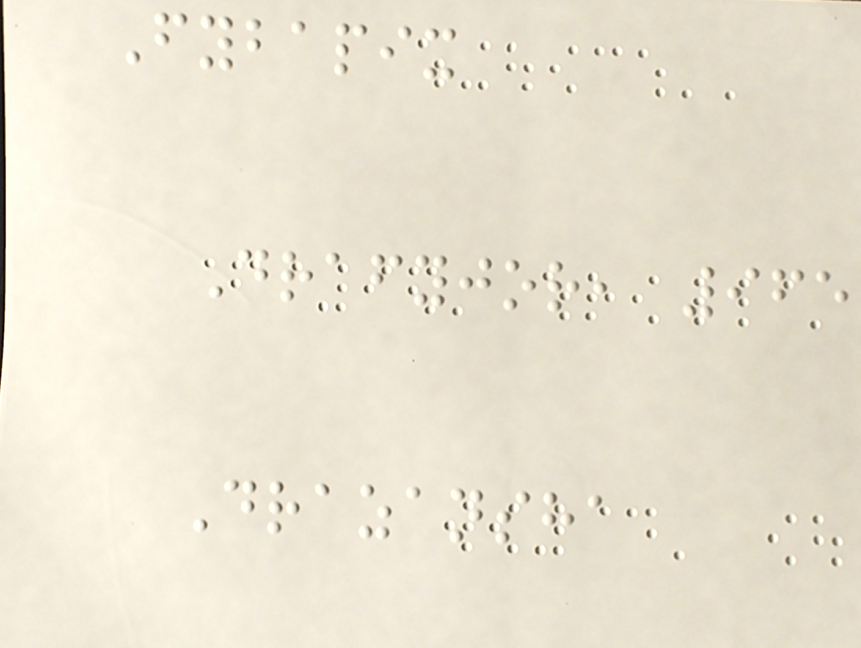Fybapix
Drafyjor, 965
Drazansha
